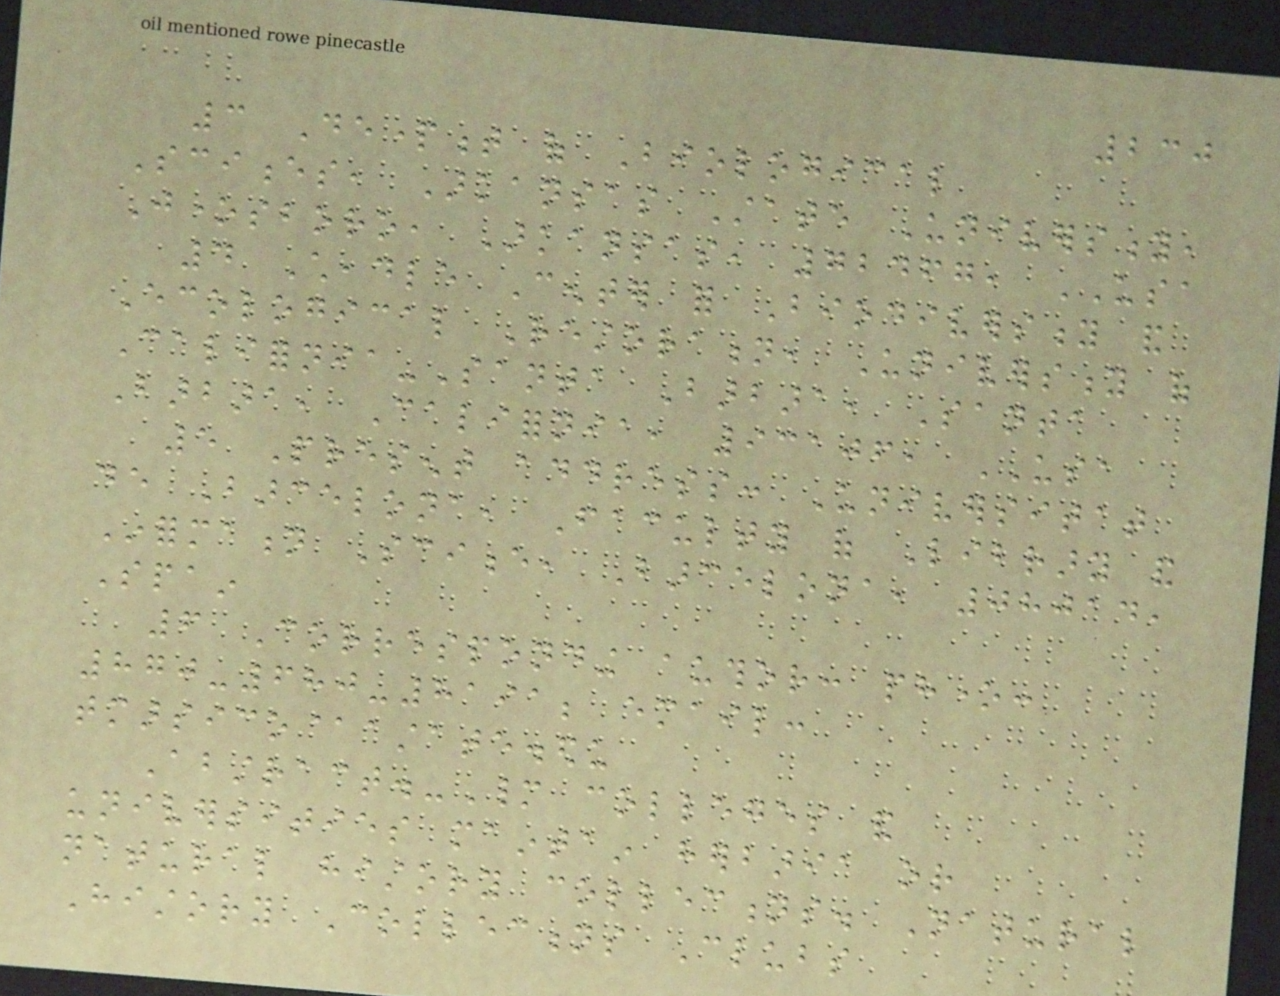230
3 Department of Biological
Sciences, Arkansas State University,
Jonesboro, Arkansas, 72467, USA
4 Cheadle Center for Biodiversity and
Ecological Restoration, University of
California-Santa Barbara, Santa
Barbara, California, 93106, USA
5 Present address: Universitat
de Barcelona, Faculty of Library and
Information Science, Barcelona, 08014,
Spain
6 Corresponding author: phone:
870-680-8191; email:
tmarsico@astate.edu
Abstract.-Many colleges and
universities maintain herbaria or
natural history collections. Natural
History Collections Clubs
